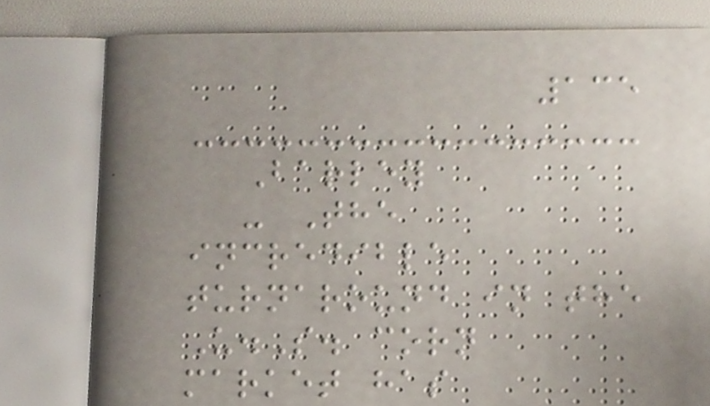135
Barley
- The
incredible
turnaround in the
U.S. corn
market has
